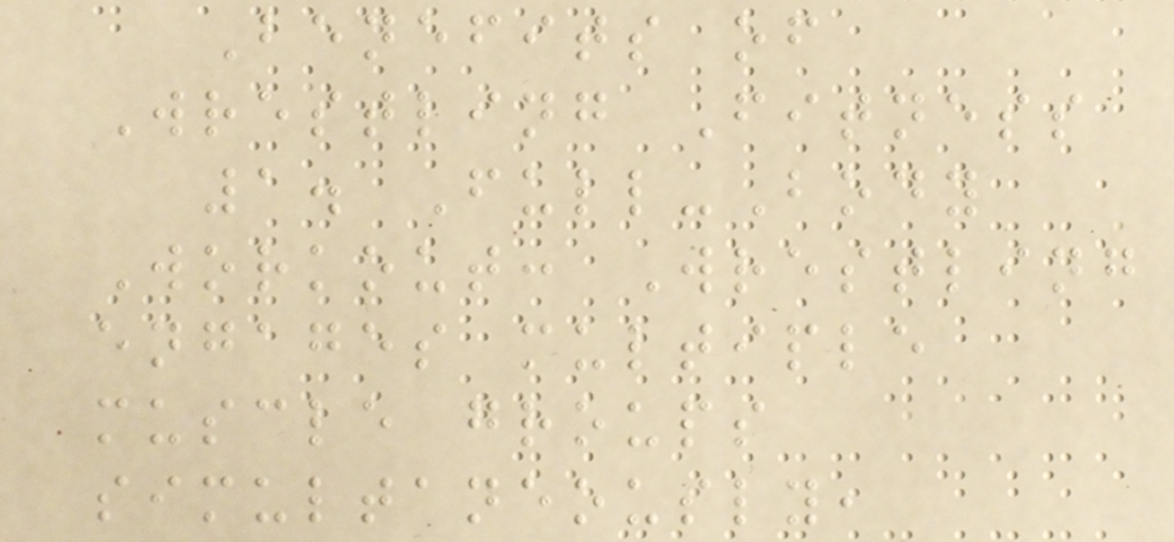Benefits of
Wrestling Fitness
1. Full-Body
Workout: Wrestling
engages multiple
muscle groups
simultaneously,
